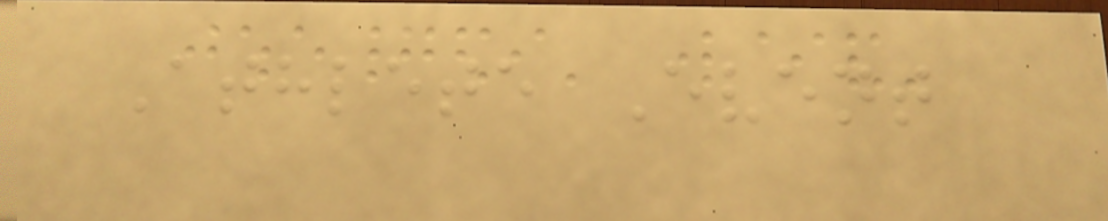Athlete Event
